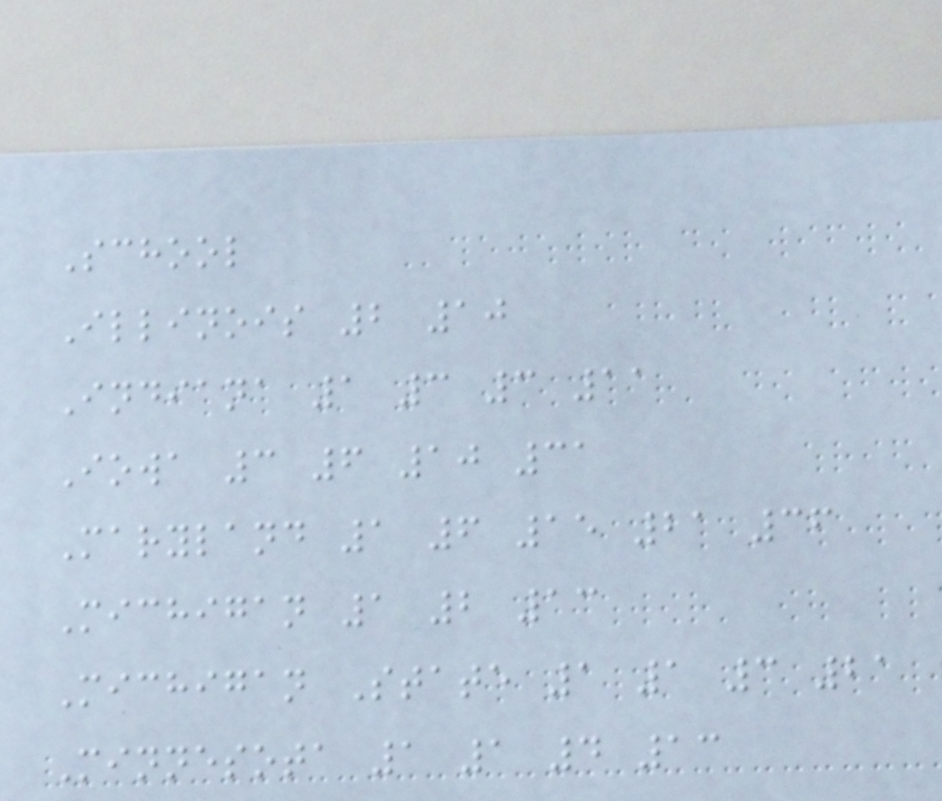School
Illinois 2 10
Indiana 1 3 3 11
Iowa 3 6 10 31
Maryland 1 6 15 21 36
Michigan 1 2 13
Michigan State 1 1 3 21
Minnesota 1 1 4 13
